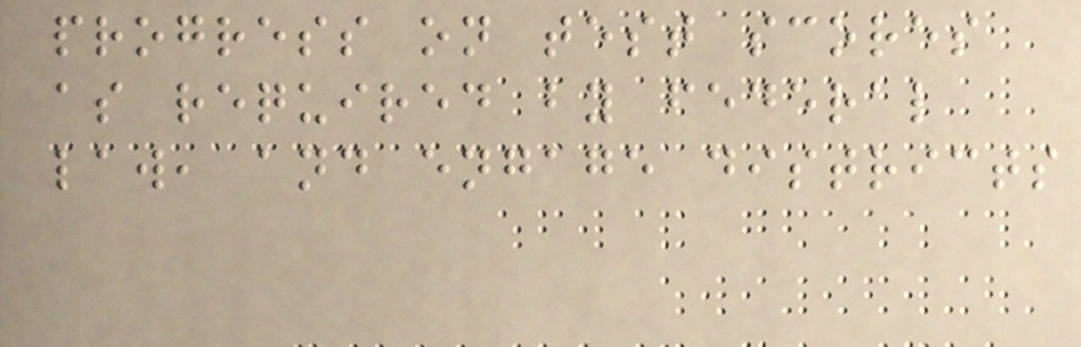progress on test scores
as required by federal
law, and engage districts
